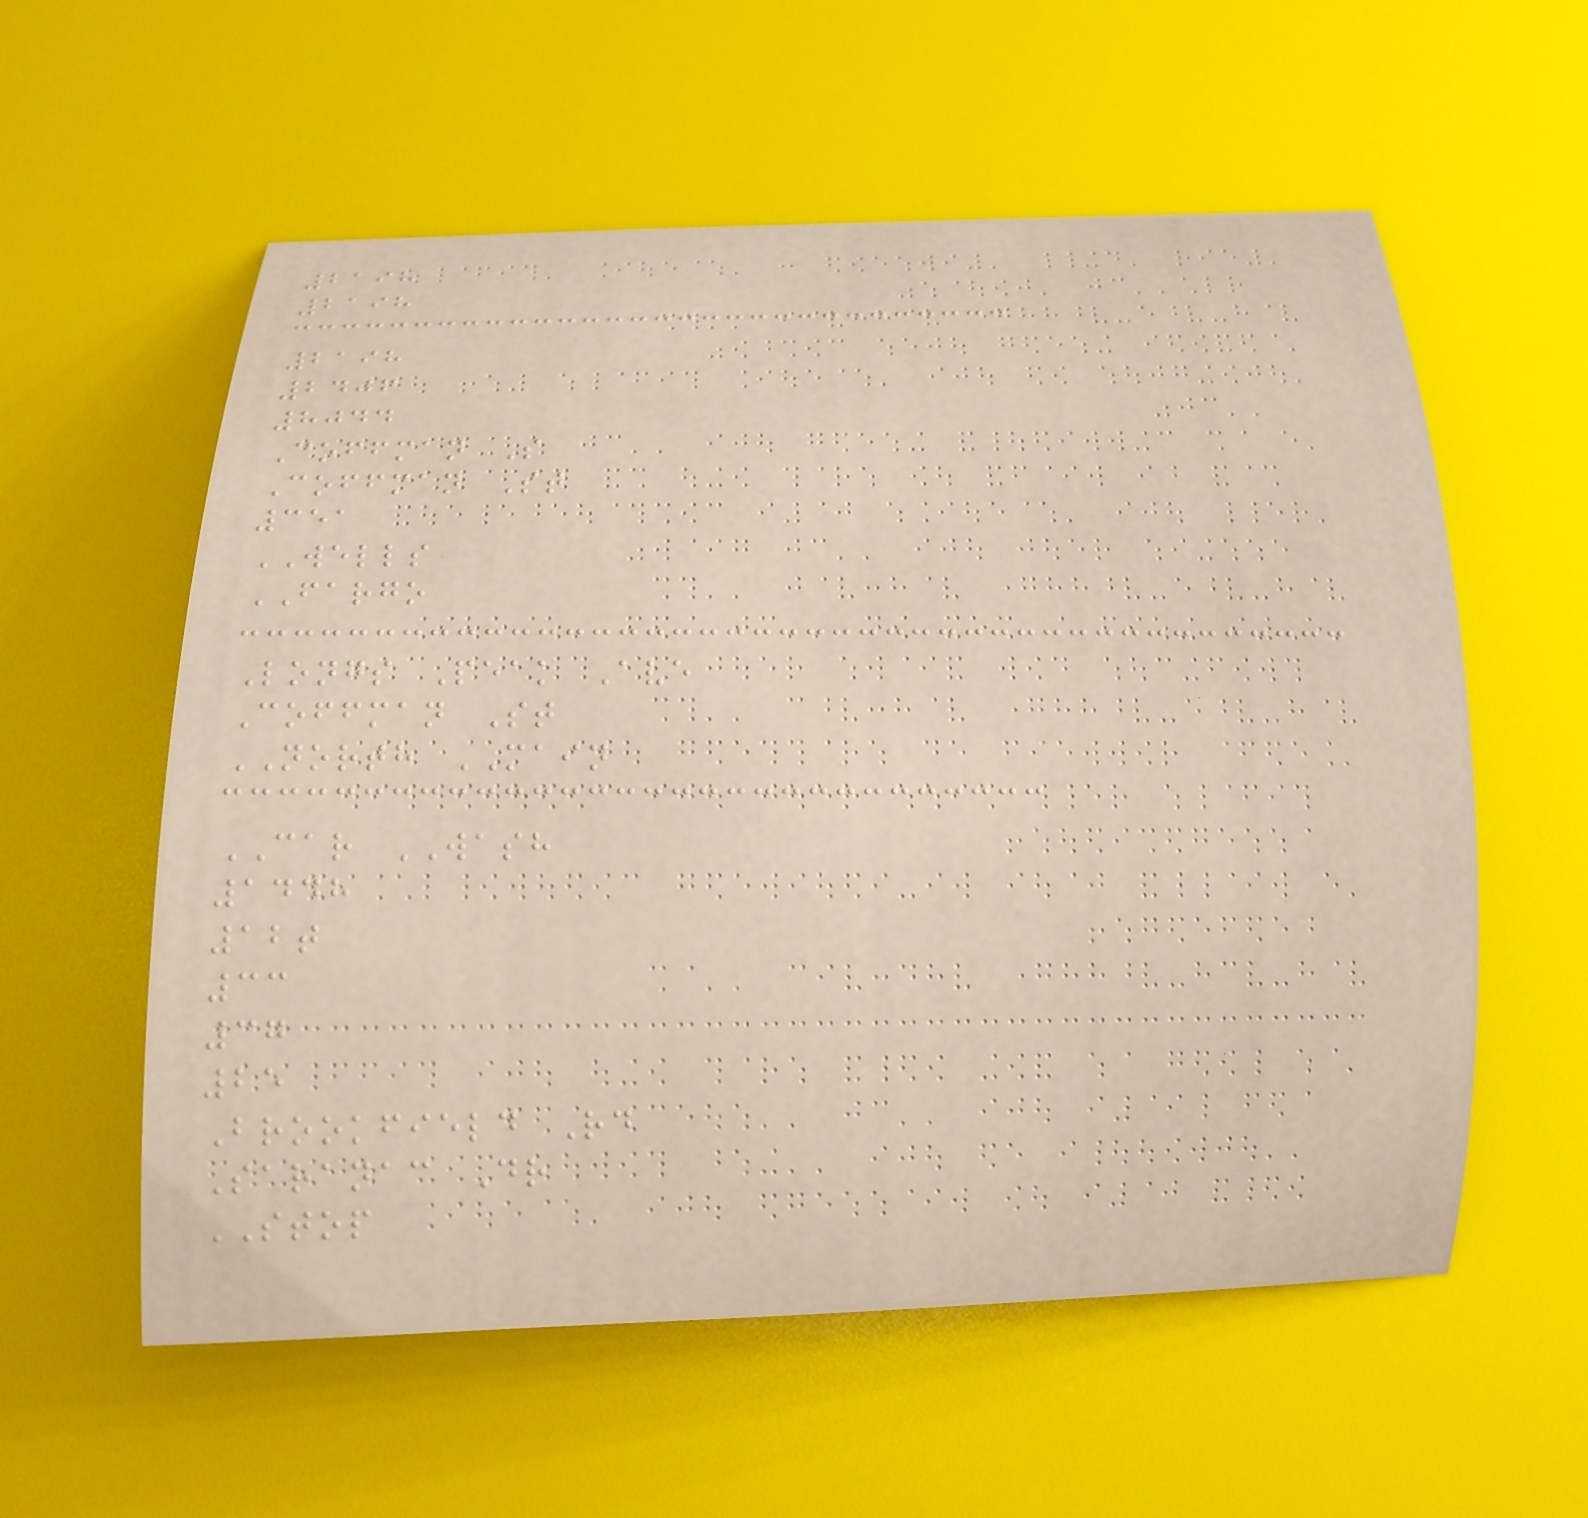2198
2198
2198
2406
8044
Coffman S
Coffman St
351
WELLS
FARGO
Longs Peak Ave
Coffman St
NORTH MAIN
CAR WASH
1448
12t
33
37
25
Brookfield Rd
Saranac Dr
STOP
